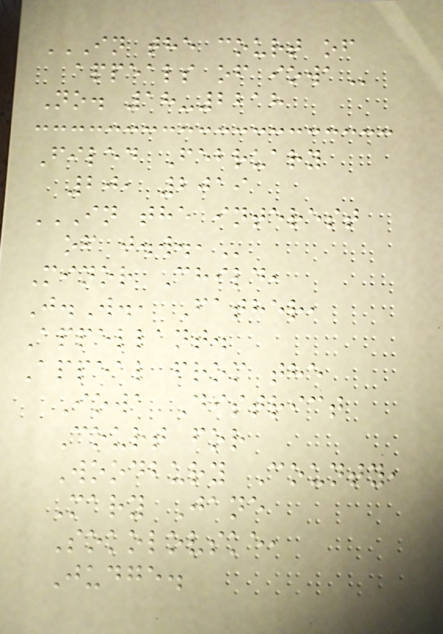IN THE COURT OF
APPEALS OF IOWA
No. 18-2218
Filed February
20, 2019
IN THE INTEREST
OF J.W.,
Minor Child,
J.W., Father,
Appellant.
Appeal from the
Iowa District
Court for
Woodbury County,
Mary Jane
Sokolovske,
Judge.
